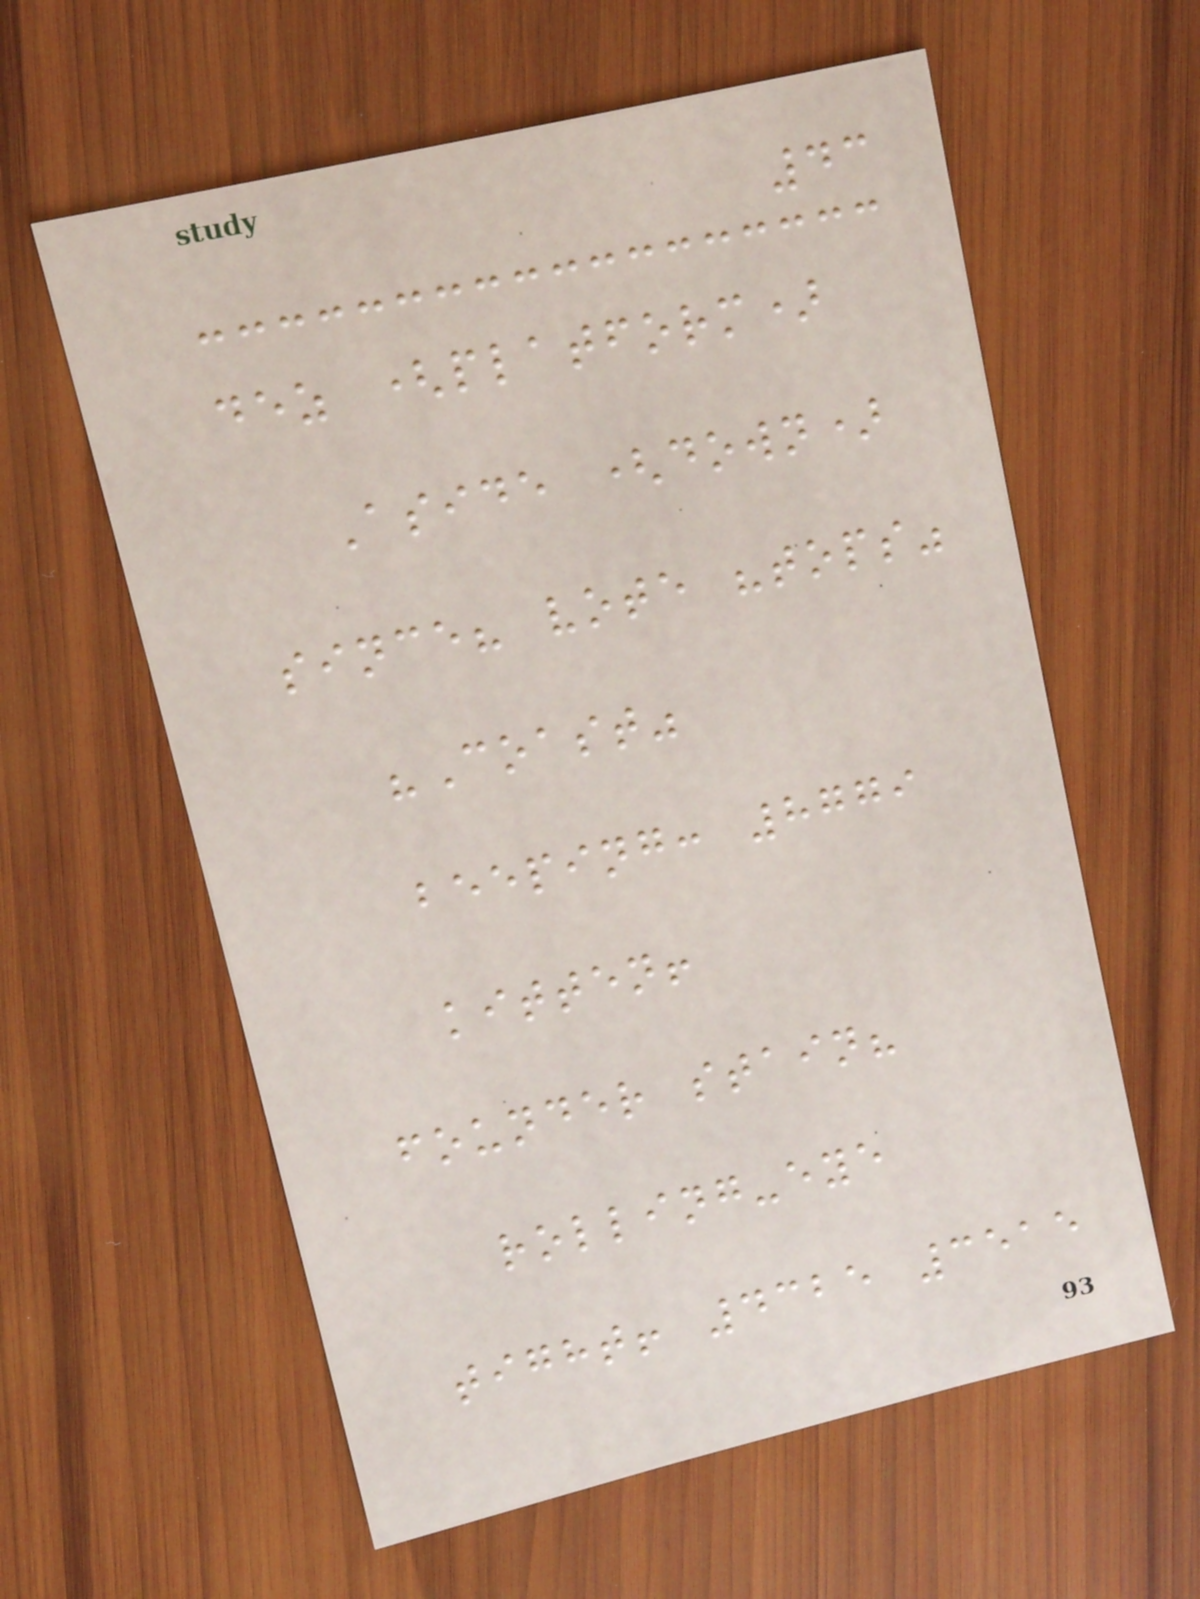43
dez (platform)
Aside (down)
since? vote "tops"
"Coast"
beeping: 8779
kitten!
founder stain?
rolling-eye
tight! 4325 3515
